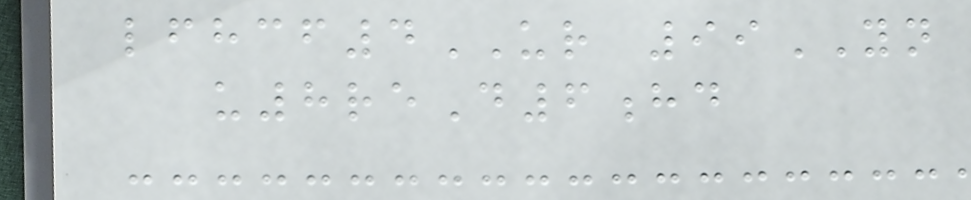lfhcf4UR 99YN
u8reD6hd
